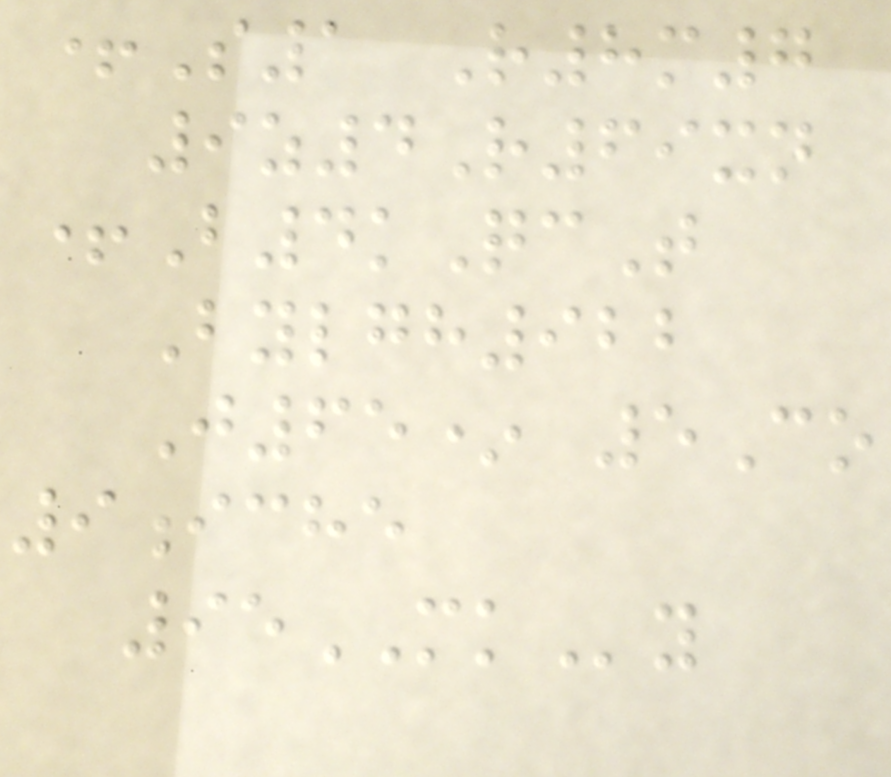+S1 R8m7
9z4R69xn
+B4kQcT
Bylgh922
J65* 5Co
9iche
95MKy
